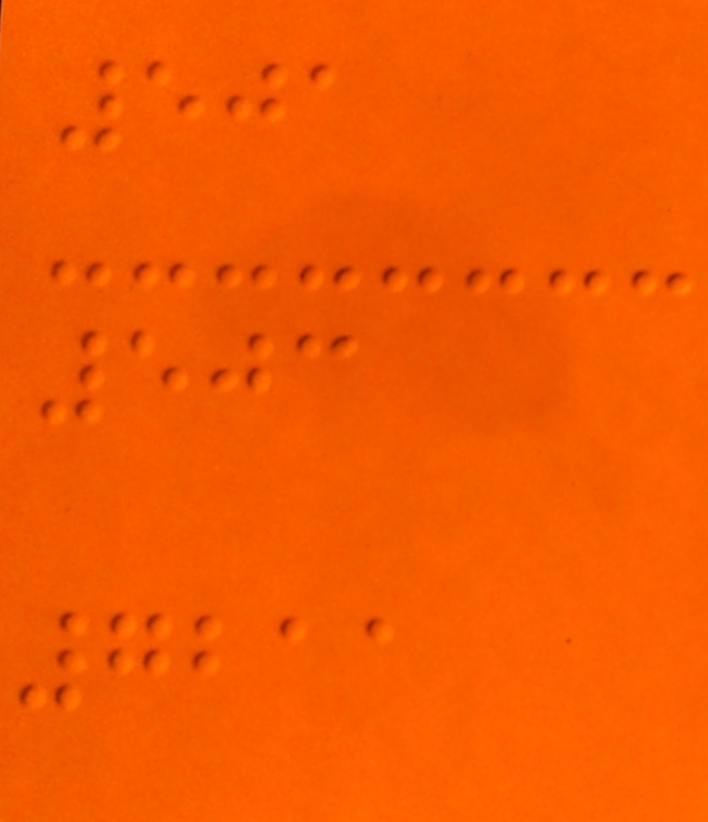501
503
7211
